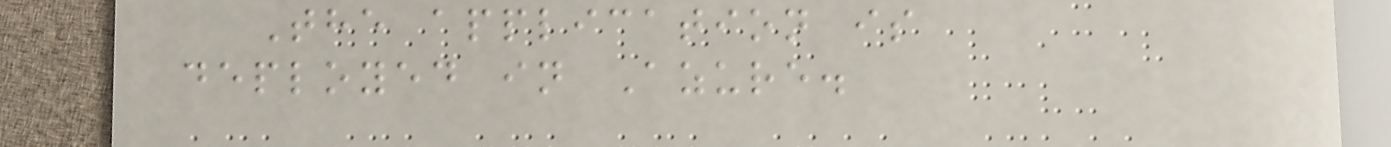The application is
deployed in Azure.
